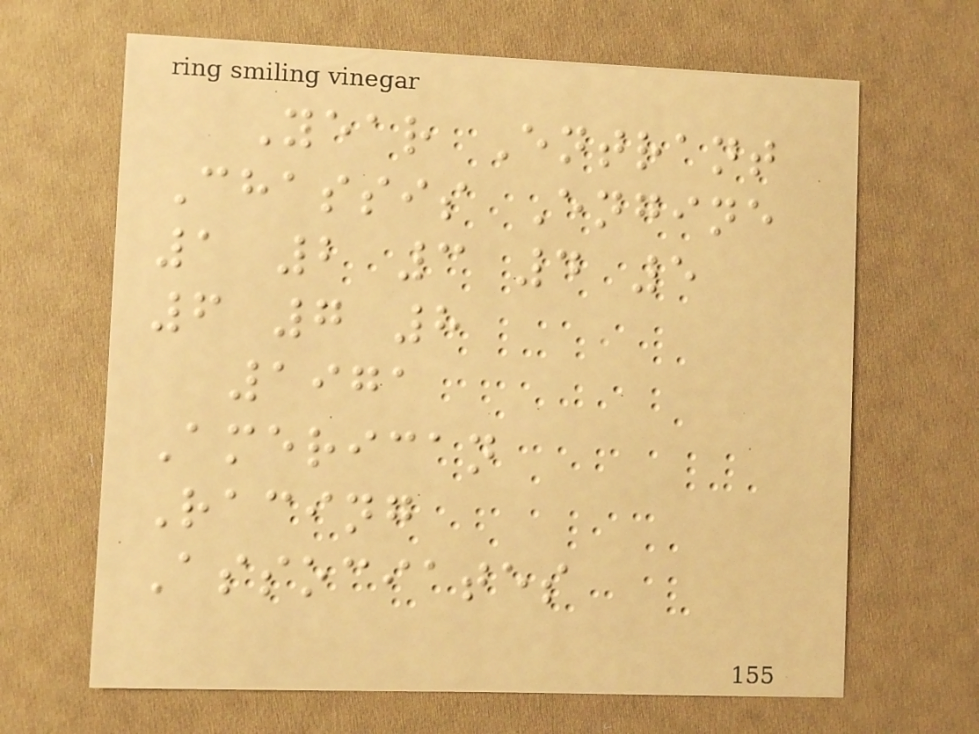Year Entrant
Chassis Engine
1 2 3 4 5
6 7 8
1971
American
Racing
Associates
